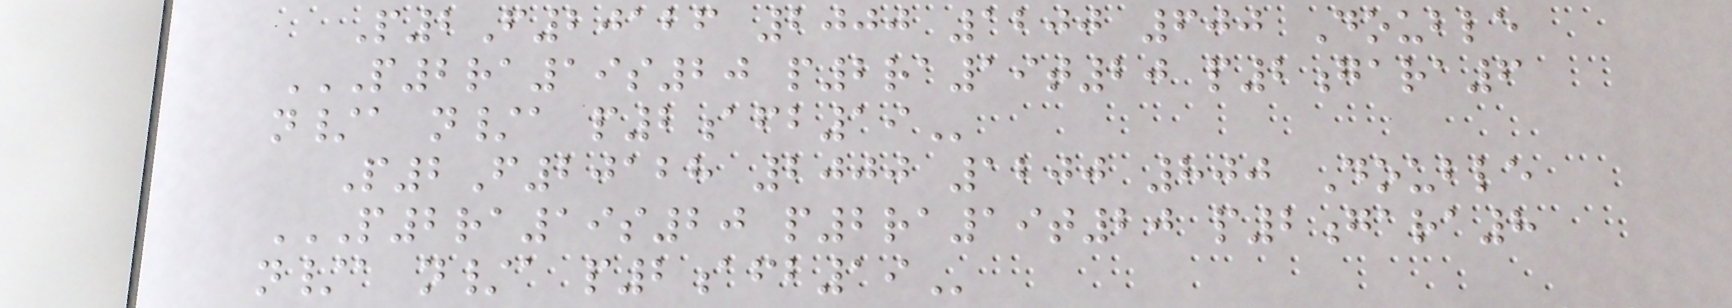P2F20126 2000 1200 600 Double
P2RA19S20 P2RA19T20 P2GARA6
N/A N/A P2AFB19
P2F20128 2000 1200 800 Double
P2RA19S20 P2RA19T20 P2GARA8
N/A N/A P2AFB19
